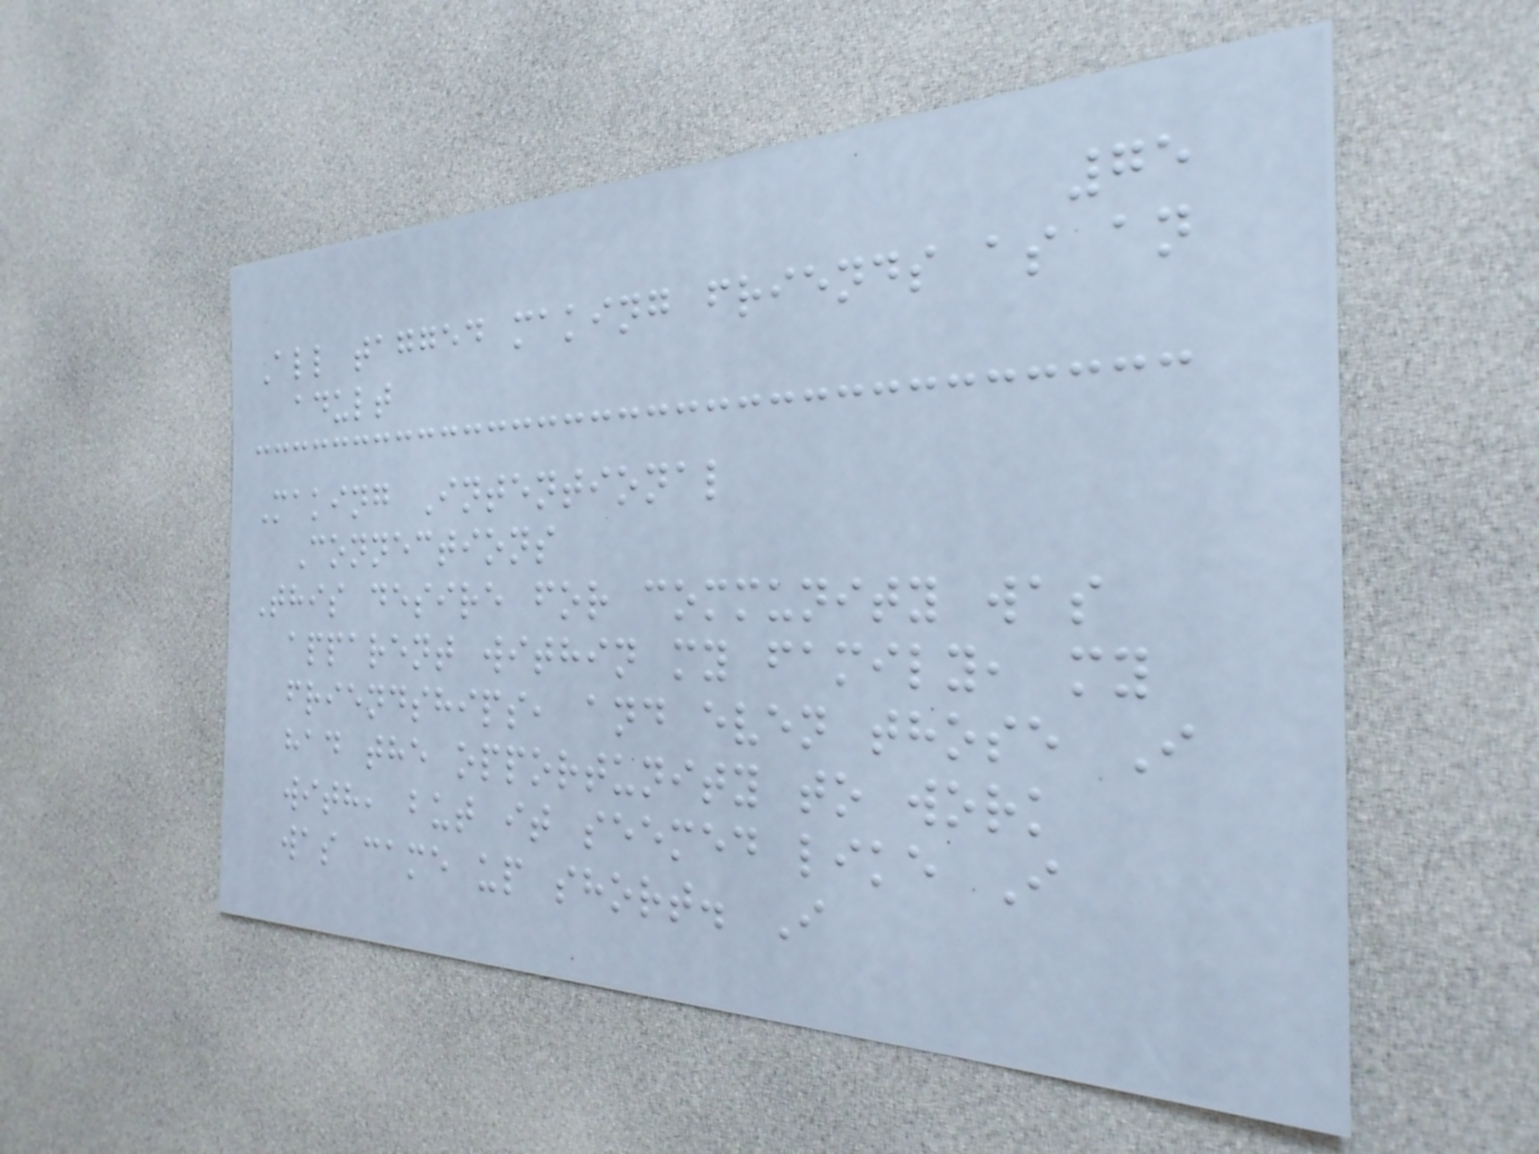75
All tagged making friends as an
adult
Making Intentional
Connections
This desire for community was
apparent within my family, my
friendships, and even those I
had the opportunity to work
with, but it seemed like I
was came up short. I
